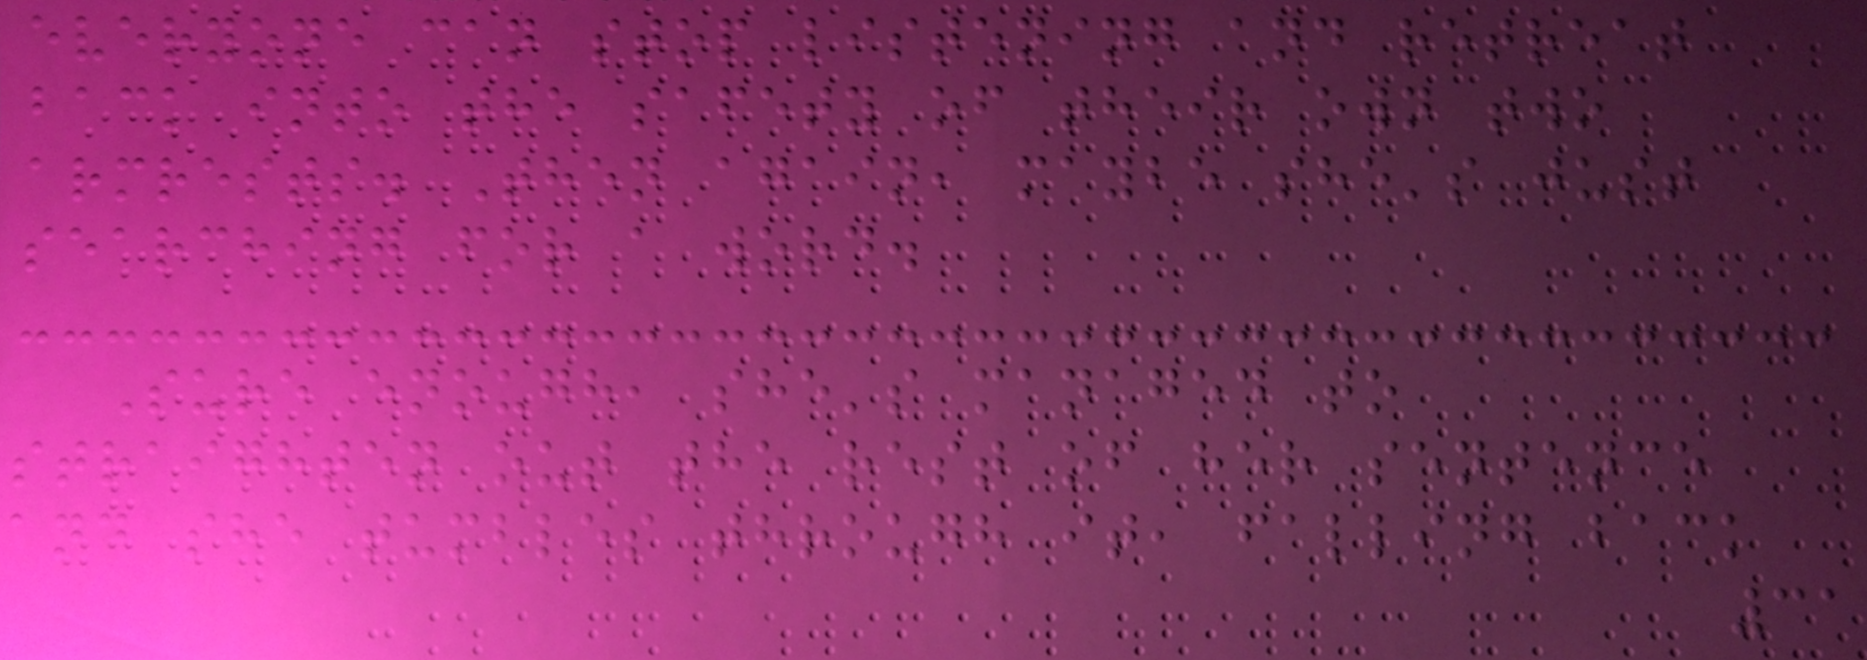everyone can stop listening and retreat
back into the safety of their own two
armrests. Then again, maybe she's just
searching for a word.
Sure enough, she's managed to
straighten out the rest of her sentence
and she tumbles through it, falling back
31
